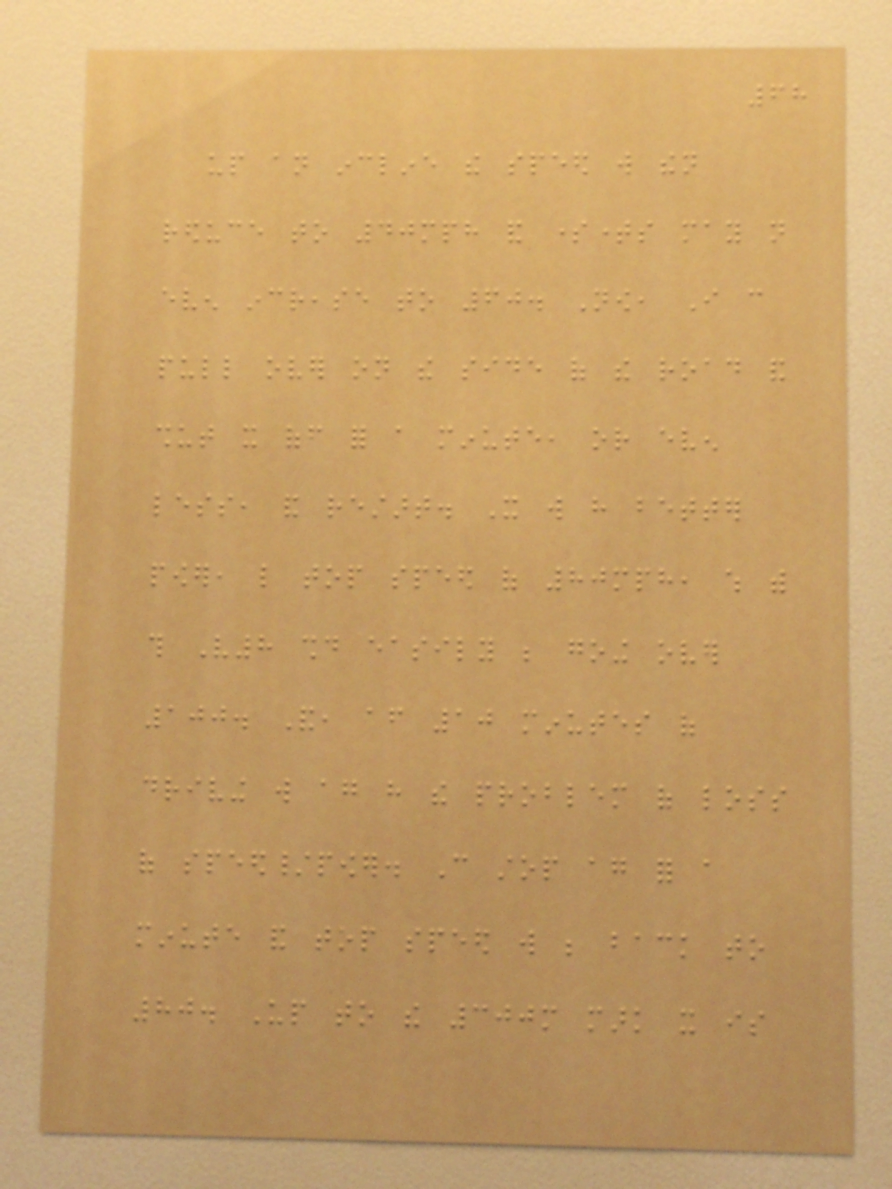68
up an incline the speed will then
reduce to 40mph and sometimes may not
even increase to 60. Now, I can
pull over on the side of the road and
shut it off for a minute, or even
less, and restart. It will have better
power, like top speed of 80mph, which with
this V8 should easily be going over
100. And, after 10 minutes of
driving will again have the problem of loss
of speed/power. Can stop again for a
minute and top speed will be back to
80. Up to the 300m mark it is
